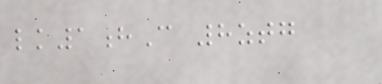lk1hC 8ztg
